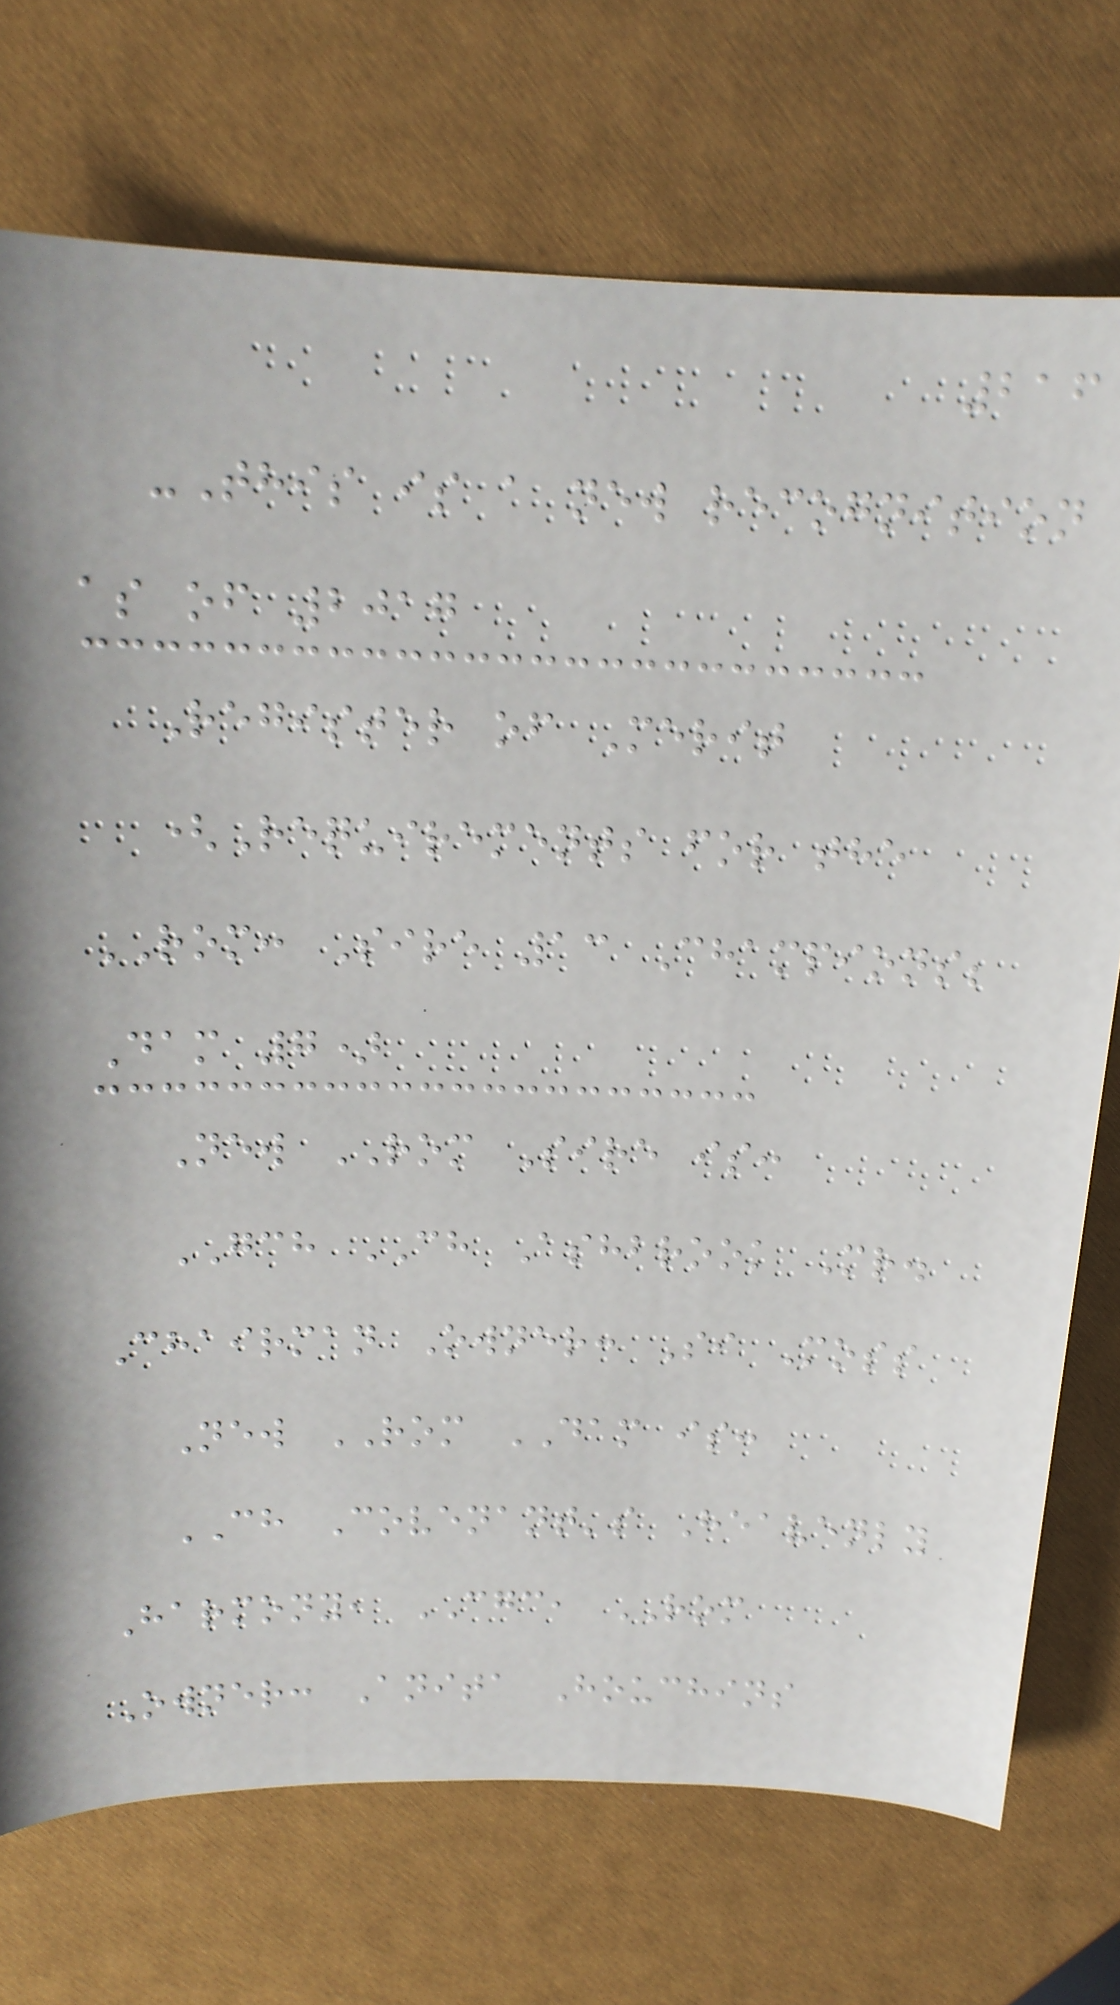216
-This is a new recognition
as of 2017
Register of Merit
(Requirements for the
ROM: Sire 13 Champions;
Dam 7)
New ROM Sire is:
GCH CH Ashbrook Mr.
Chairman Owner: Si Moss
New ROM DAM is:
CH Covenant's Heavenly
Harmony, CGC, ROM
Owner: Anita Houchins
